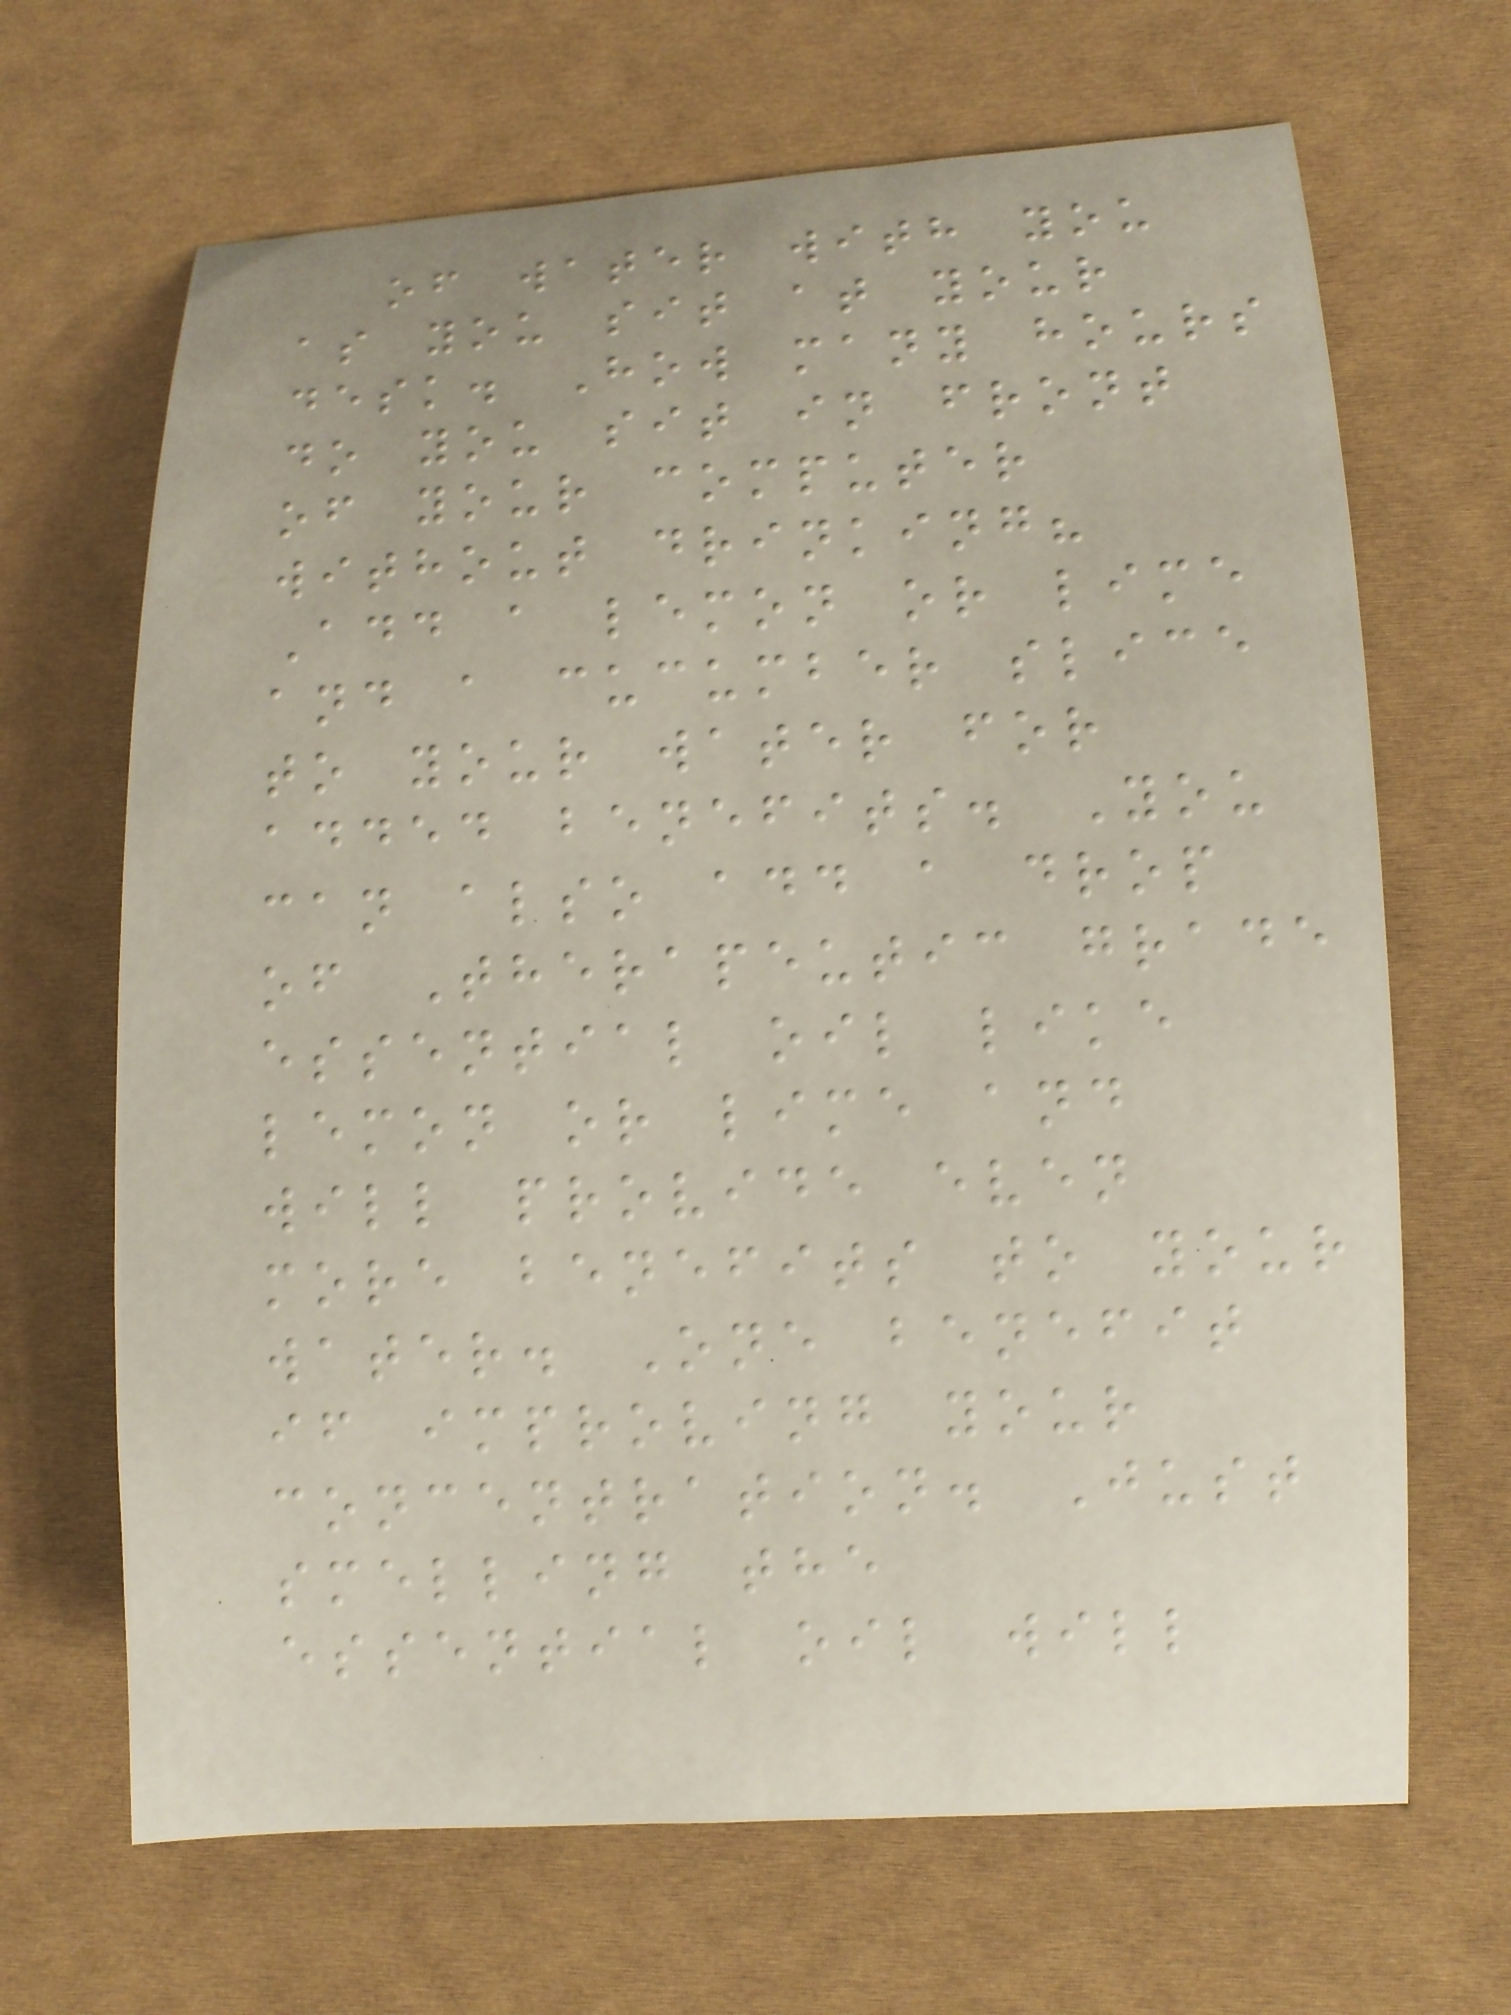of water with you
as you sit at your
desk. How many hours
do you sit in front
of your computer
without drinking?
Add a lemon or lime
and a cucumber slice
to your water for
added benefits. You
can also add a drop
of Therapeutic grade
essential oil like
lemon or lime and
will provide even
more benefits to your
water. One benefit
if improving your
concentration. Just
smelling the
essential oil will
